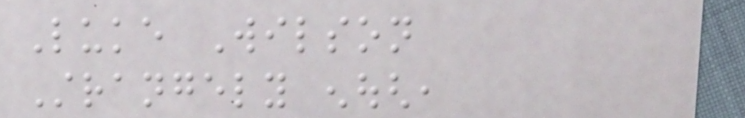Luke Wilson
Strangely enough,
